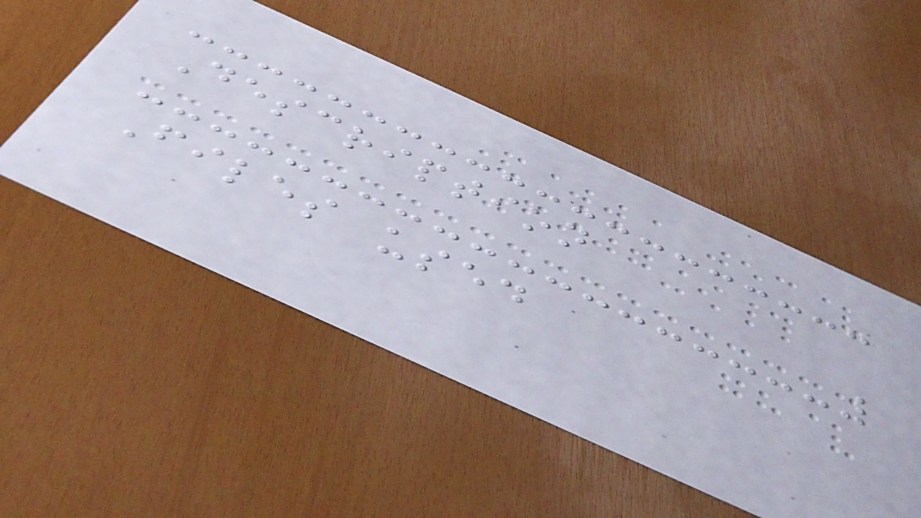Description
Files used
